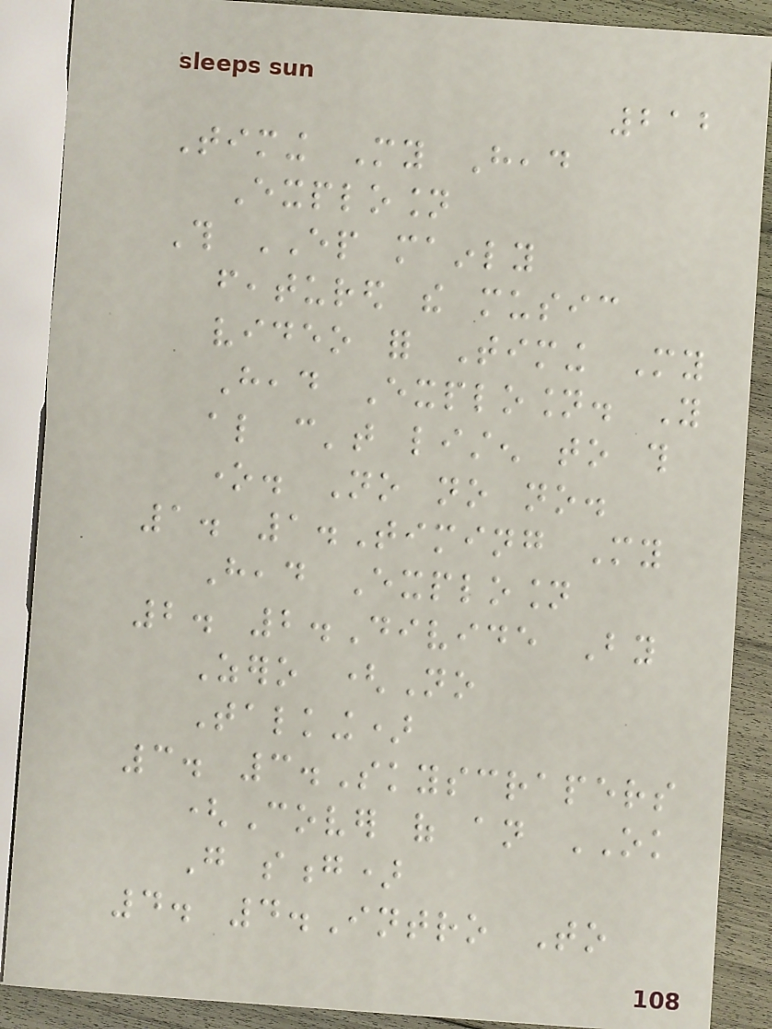212
Timing My Head
Explosion
This EP mainly
featured the music
video for Timing My
Head Explosion. You
also can't listen to this
one. No no no.
1. 1.Timing My
Head Explosion
2. 2.Divide By
Zero (No
Talking)
3. 3.Skyscrapers
(Cover of an OK
Go song)
4. 4.Intro To
